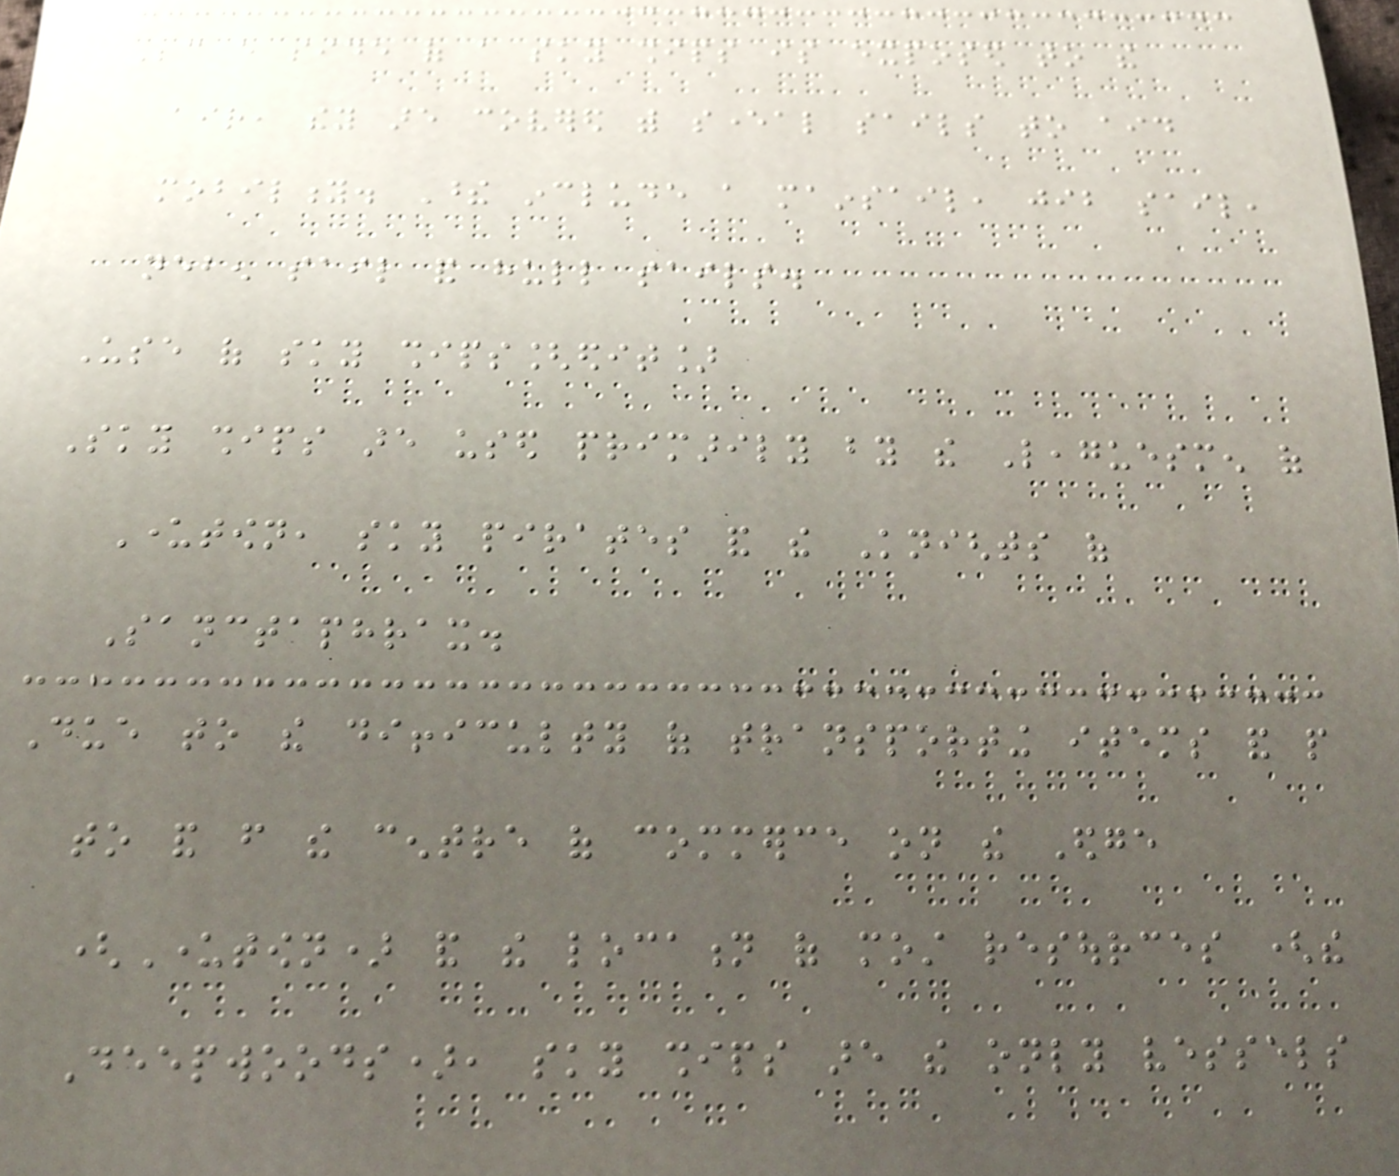Because every side of a sky ships is exposed to the
air, they are covered with several sails to aid
mobility. These include a mainsail, jib sail,
neben sail and hull sails.
Use of sky ships[edit]
Sky ships are used primarily by the Leaguesmen of
Undertown, sky pirates and the Knights of
Sanctaphrax.
Due to the difficulty of transporting items and people
to and from the centre of commerce on the Edge
(Undertown) and the location of most resources (the
Deepwoods), sky ships are the only vessels
